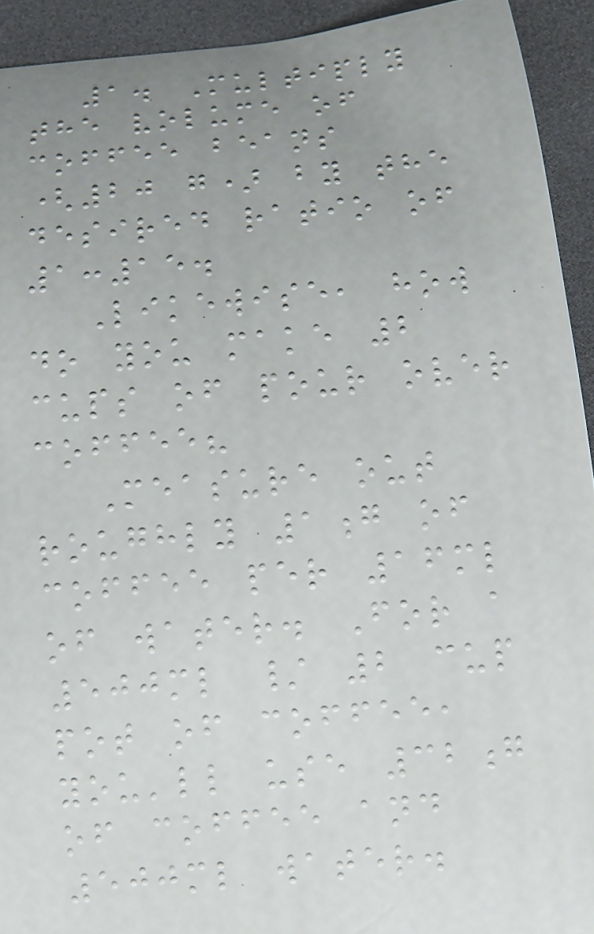1. Multiply
the volume of
coffee beans
(20 g) by the
desired ratio of
1:15.
Likewise, how
do you make 2
cups of pour over
coffee?
Measure out
roughly 1g of
coffee per 16ml
of water. For a
500ml / 2 cup
pot of coffee,
you'll use 32g
of coffee and
500ml water.
